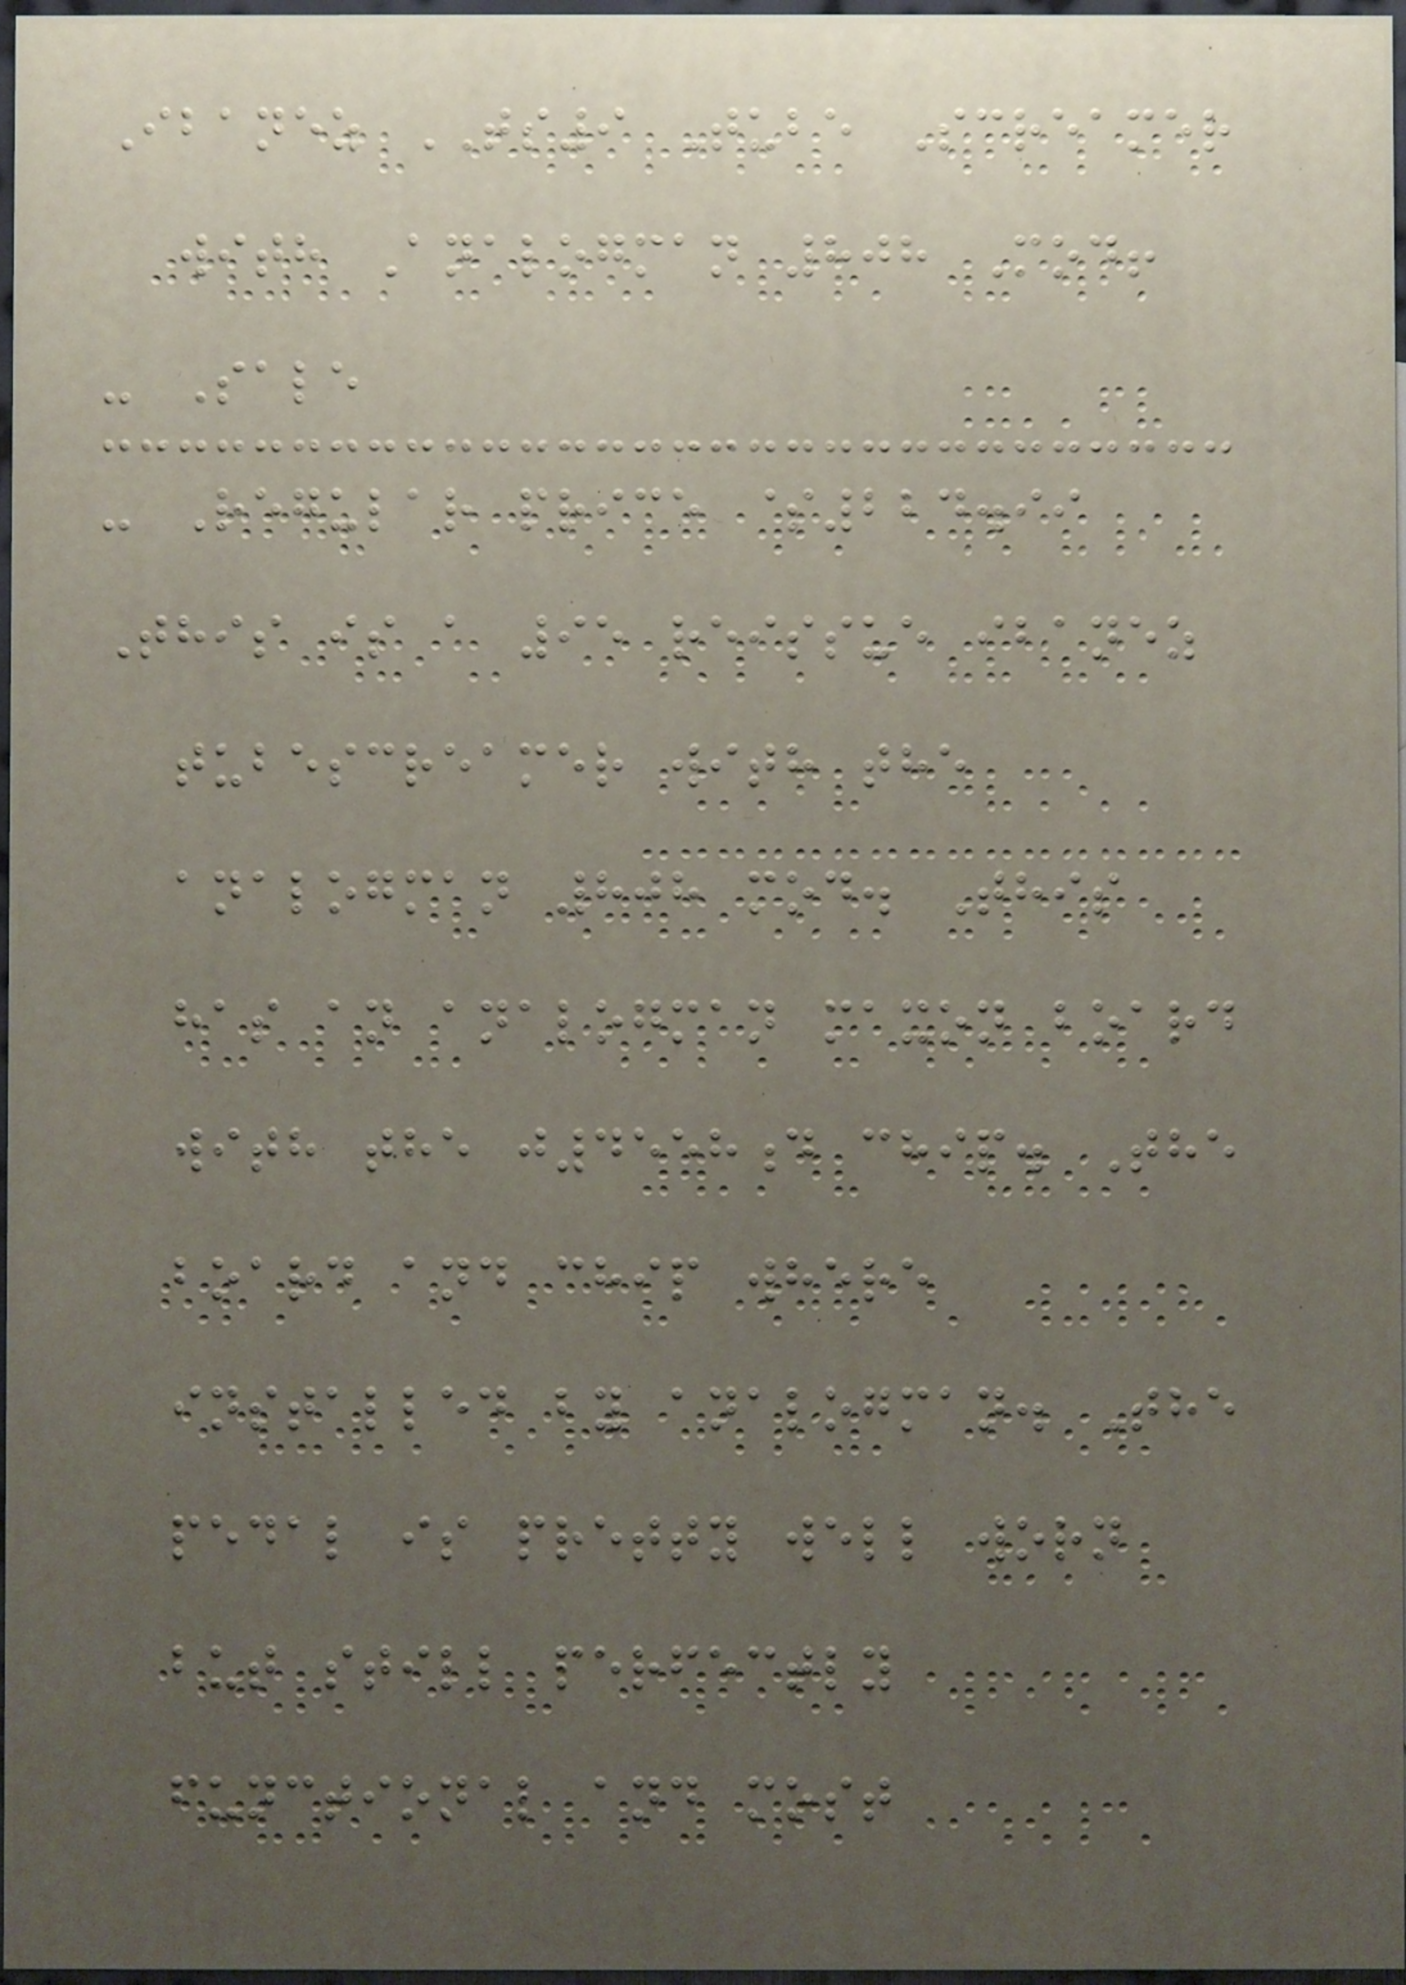Ibanez TS9 Tube Screamer
with Analogman 808 Mod!
- Sale
- Regular price $224.99
This is a 95 reissue ibanez
tubescreamer with the
analogman 808 mod. This
has an analogman maxon board
with the j4558d chip. The
board and chip where
installed by analogman. The
pedal is pretty well worn
but still perfectly
functional and most
